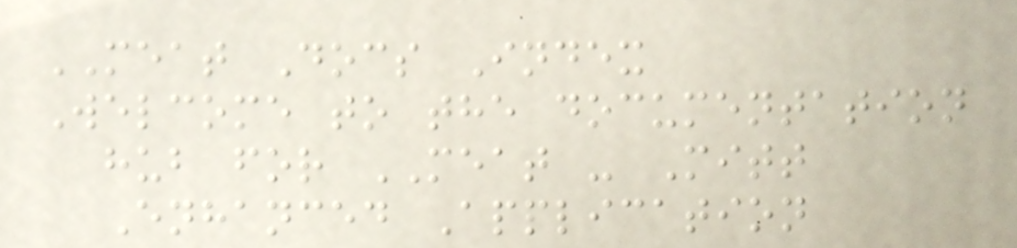MEAT Docs Index
Welcome to the documentation
hub for MEAT - Mitt
Enhanced Application
